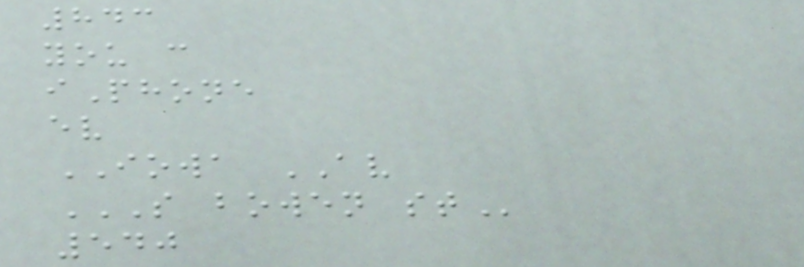843
you c
iPhone
ev
IOWA AV
S BOWEN ST
540
